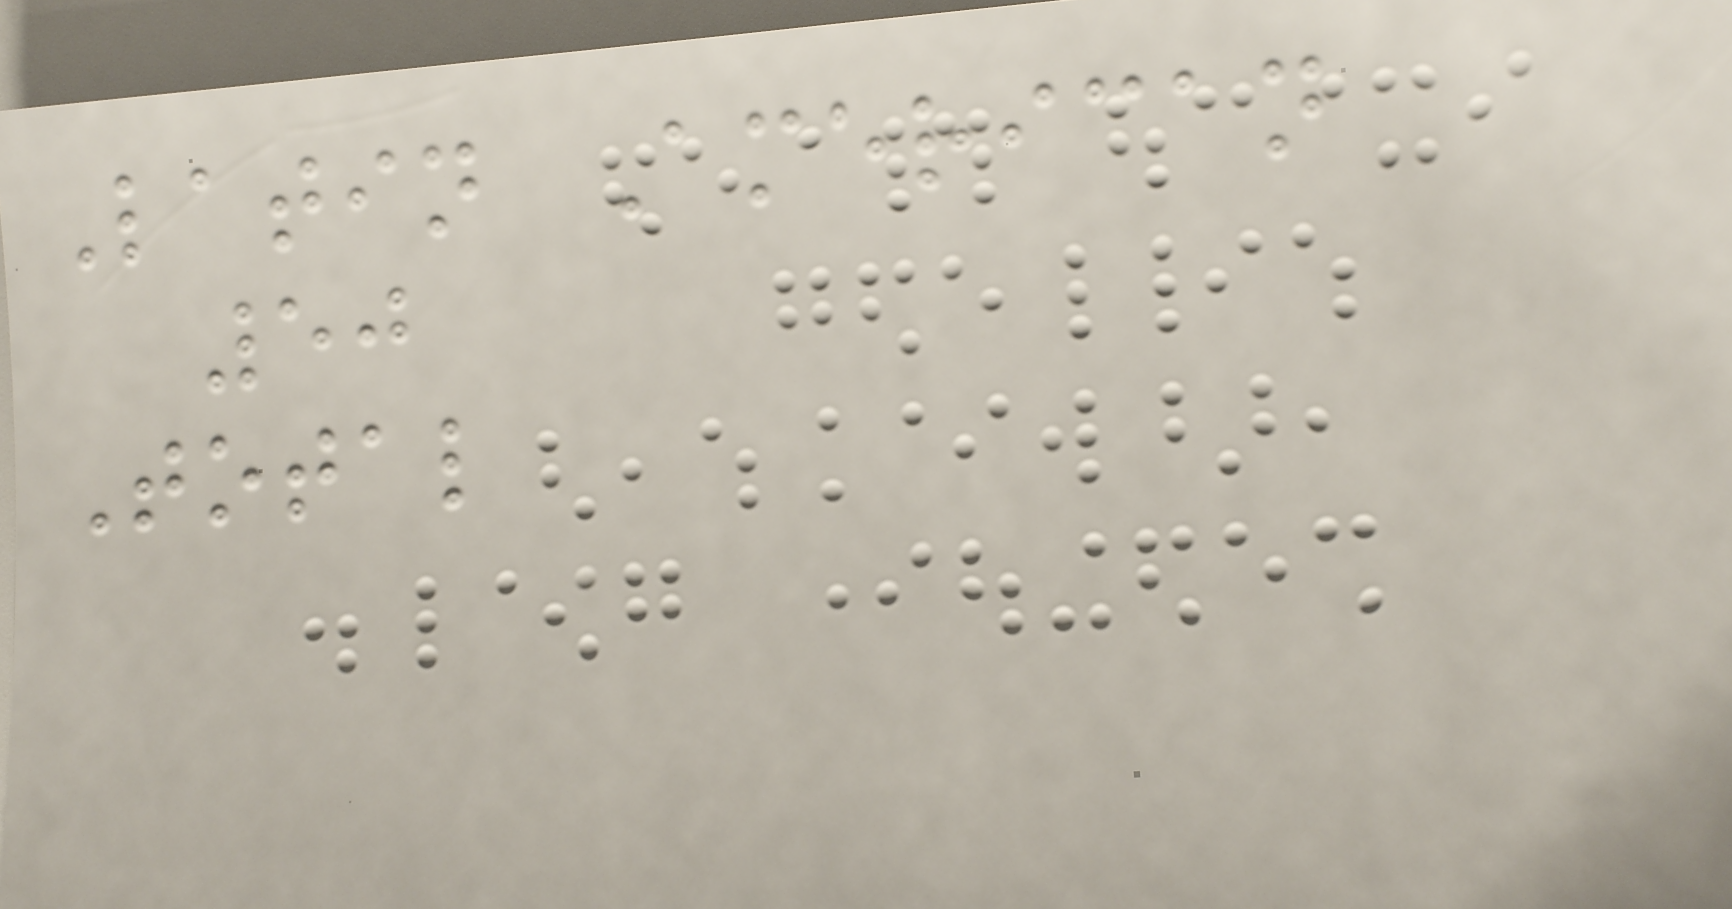Latin American
50
Total
